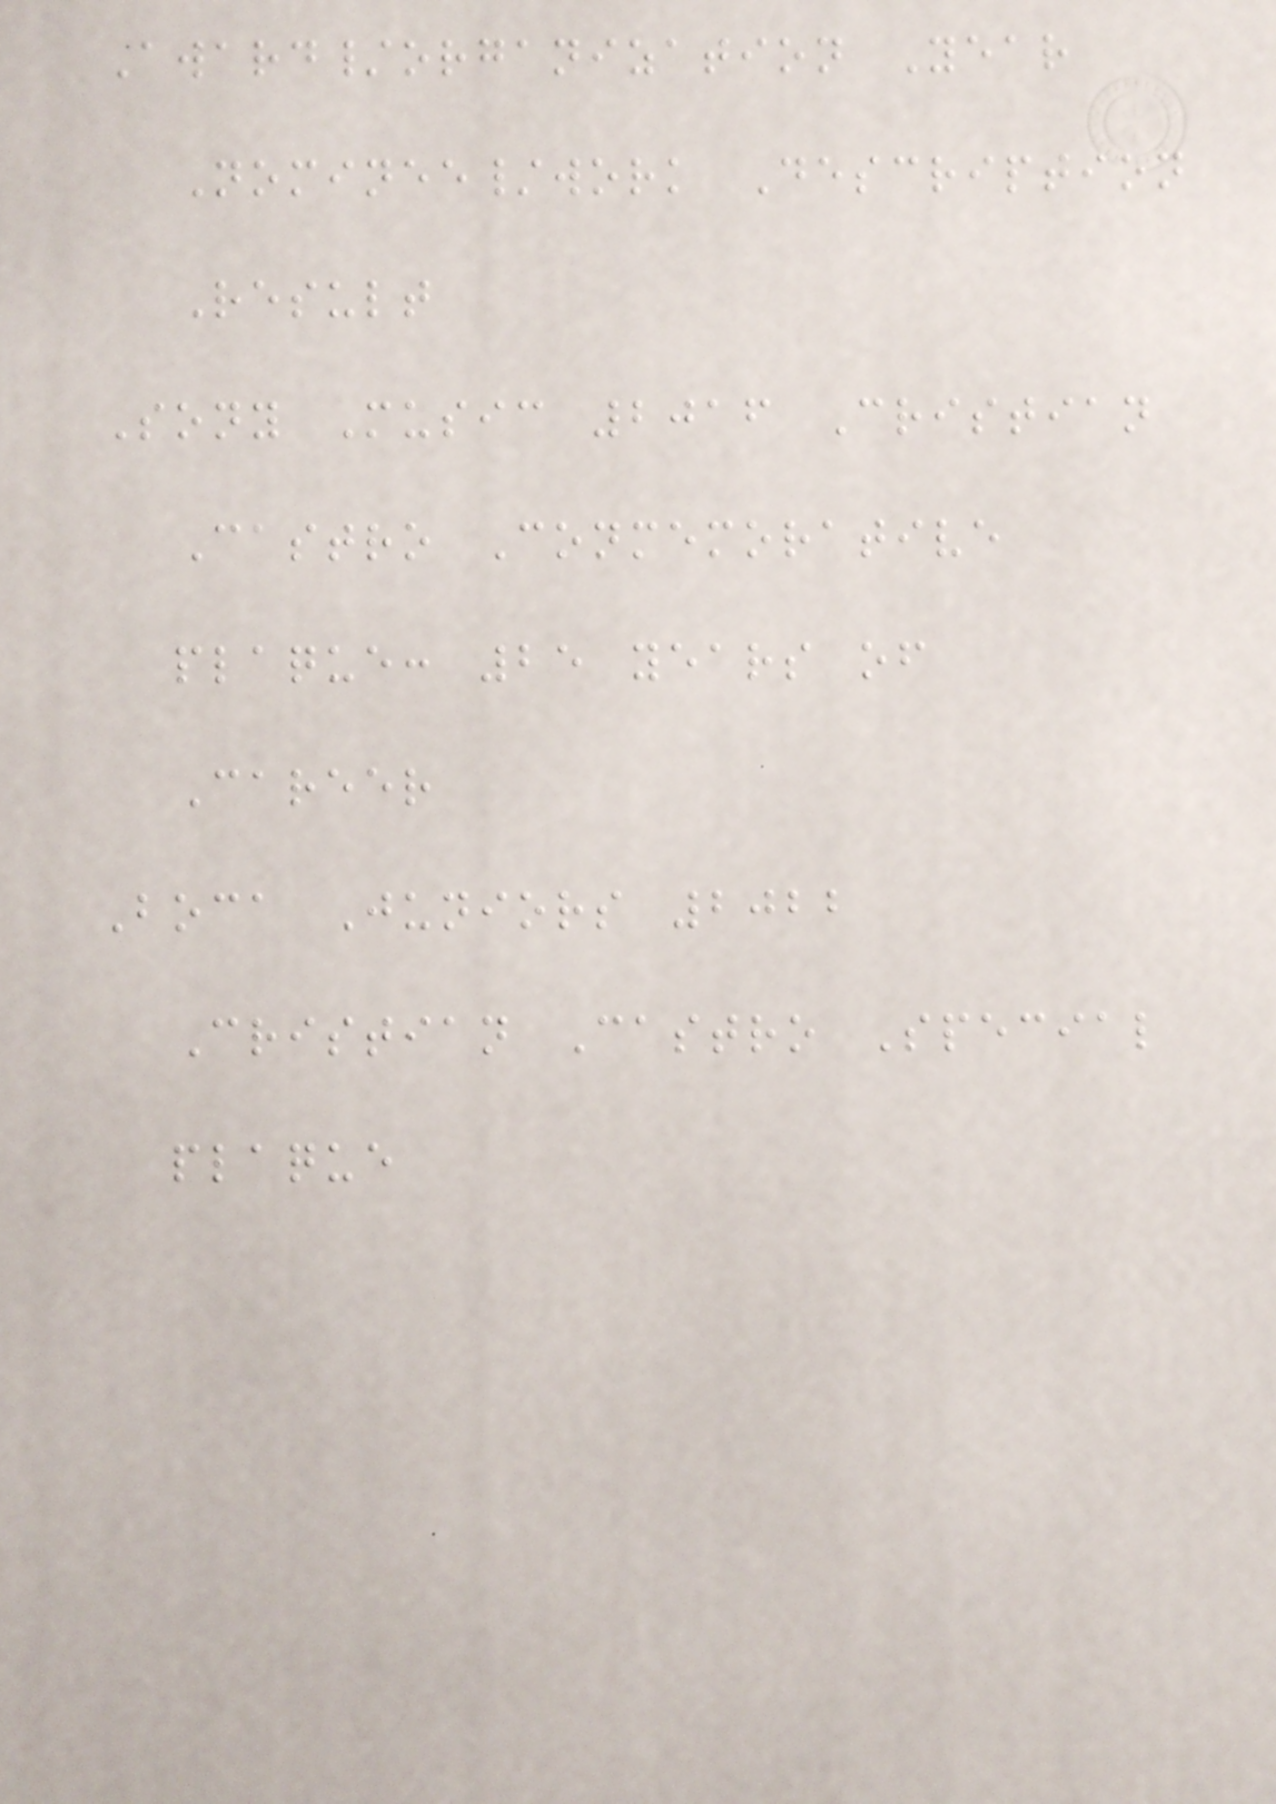Award/organization Year
Nominee/work Description
Result
Sony Music 2016 Cristian
Castro Conmemorative
plaque: 25 years of
Career
Boca Juniors 2022
Cristian Castro Special
plaque
